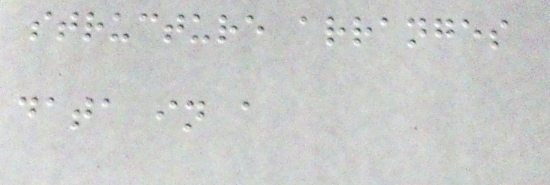structure arranges
data in a
